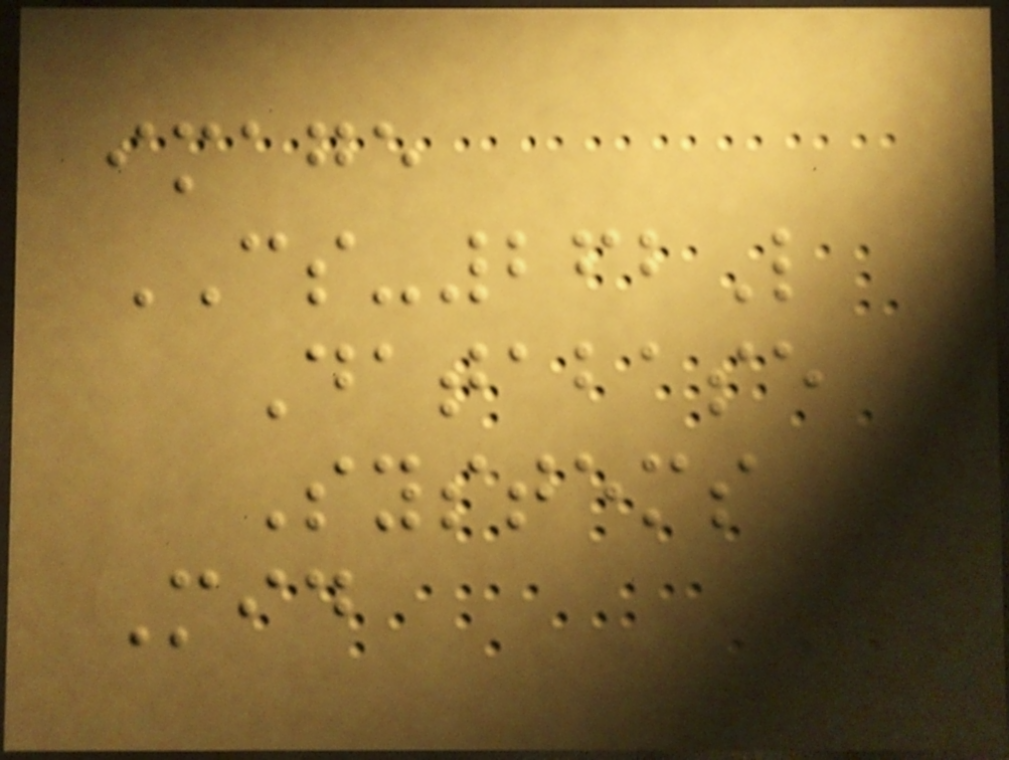image
CS-262L
Database
Systems
Mid
